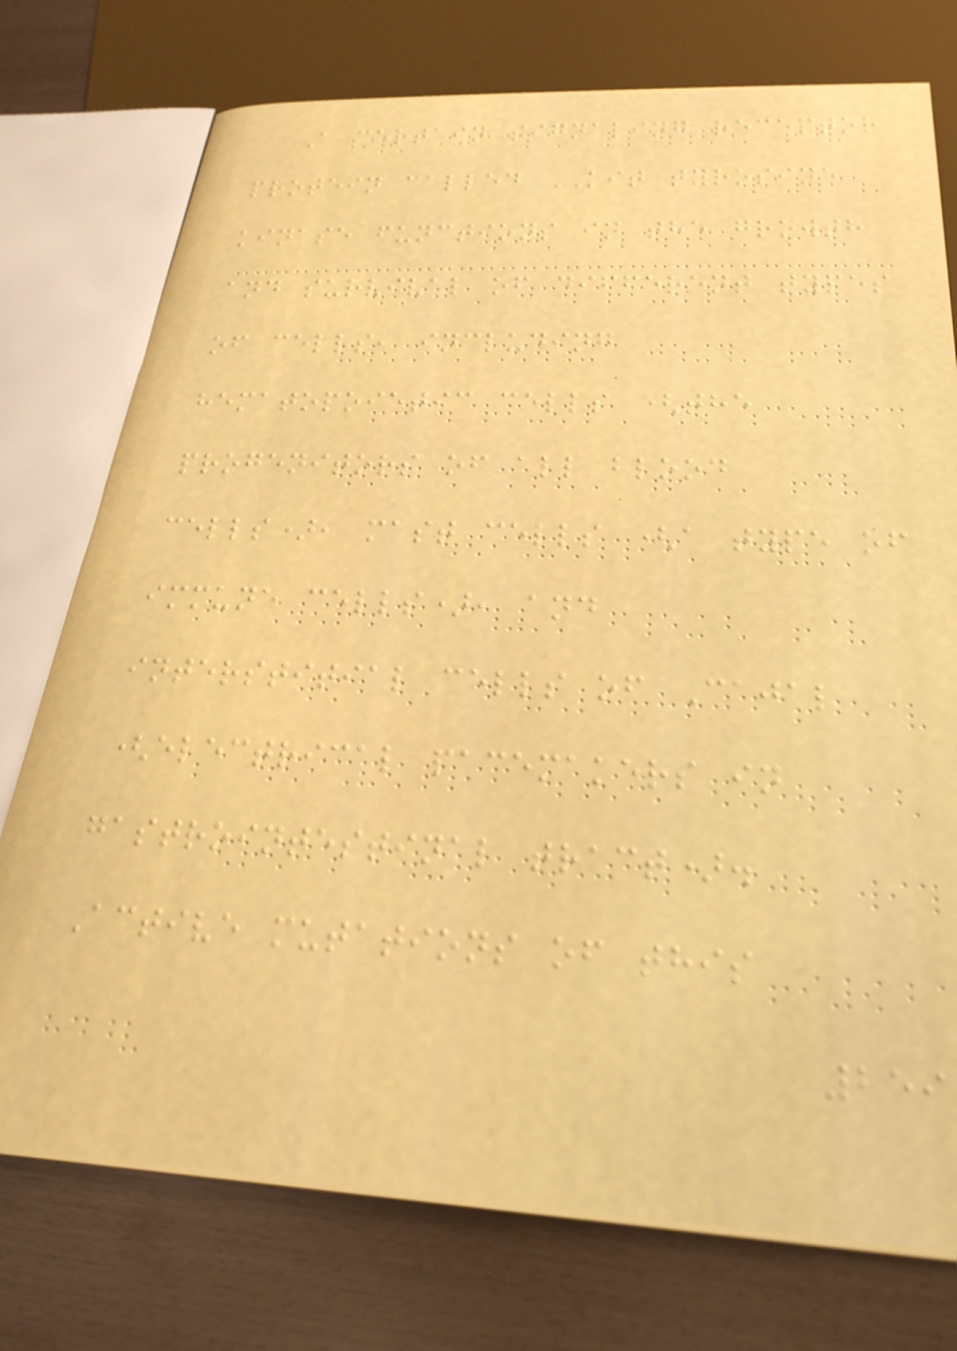A certain signaling receptor
protein called KIT tyrosine
kinase functions in the growth
and survival of different types
of cells, including
hematopoietic cells (the
progenitors of all blood
cells), mast cells (a type of
immune cells), and
interstitial cells of Cajal
(electrical pacemakers in
gastrointestinal tract).
Active mutations of this
259
